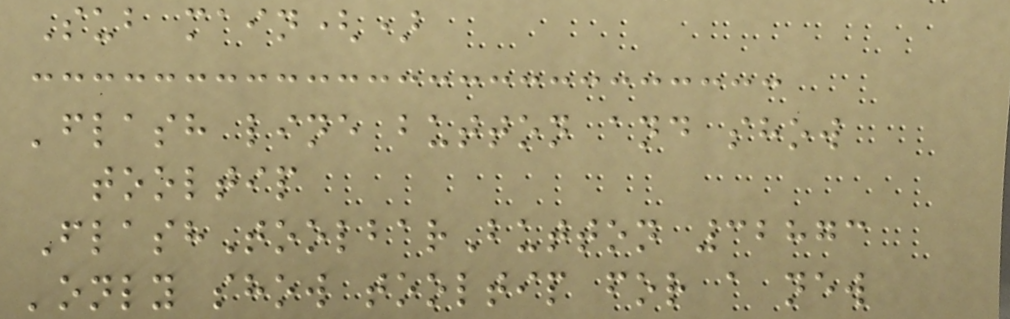Sub main()
'flash line button and show
tooltip
FlashToolbarButton 32873
'only show tooltip for a new
